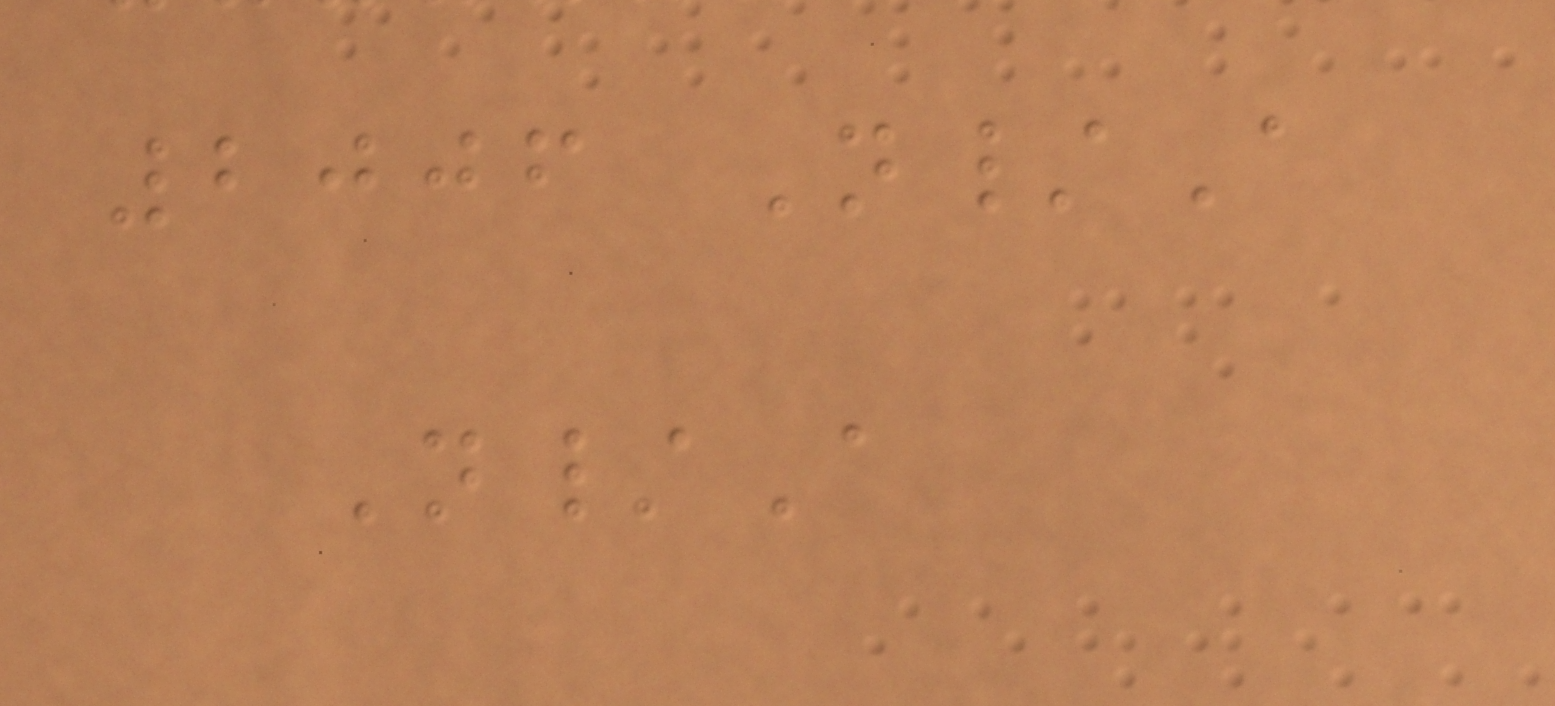2006 N/A
N/A
